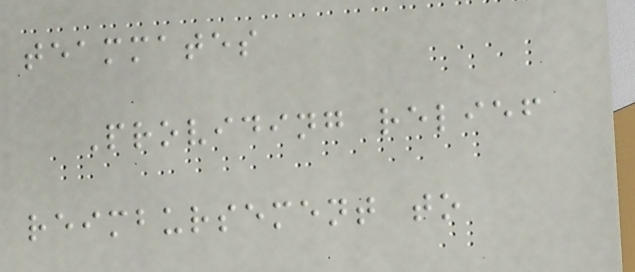teammates
Providing relief
reimbursement to
